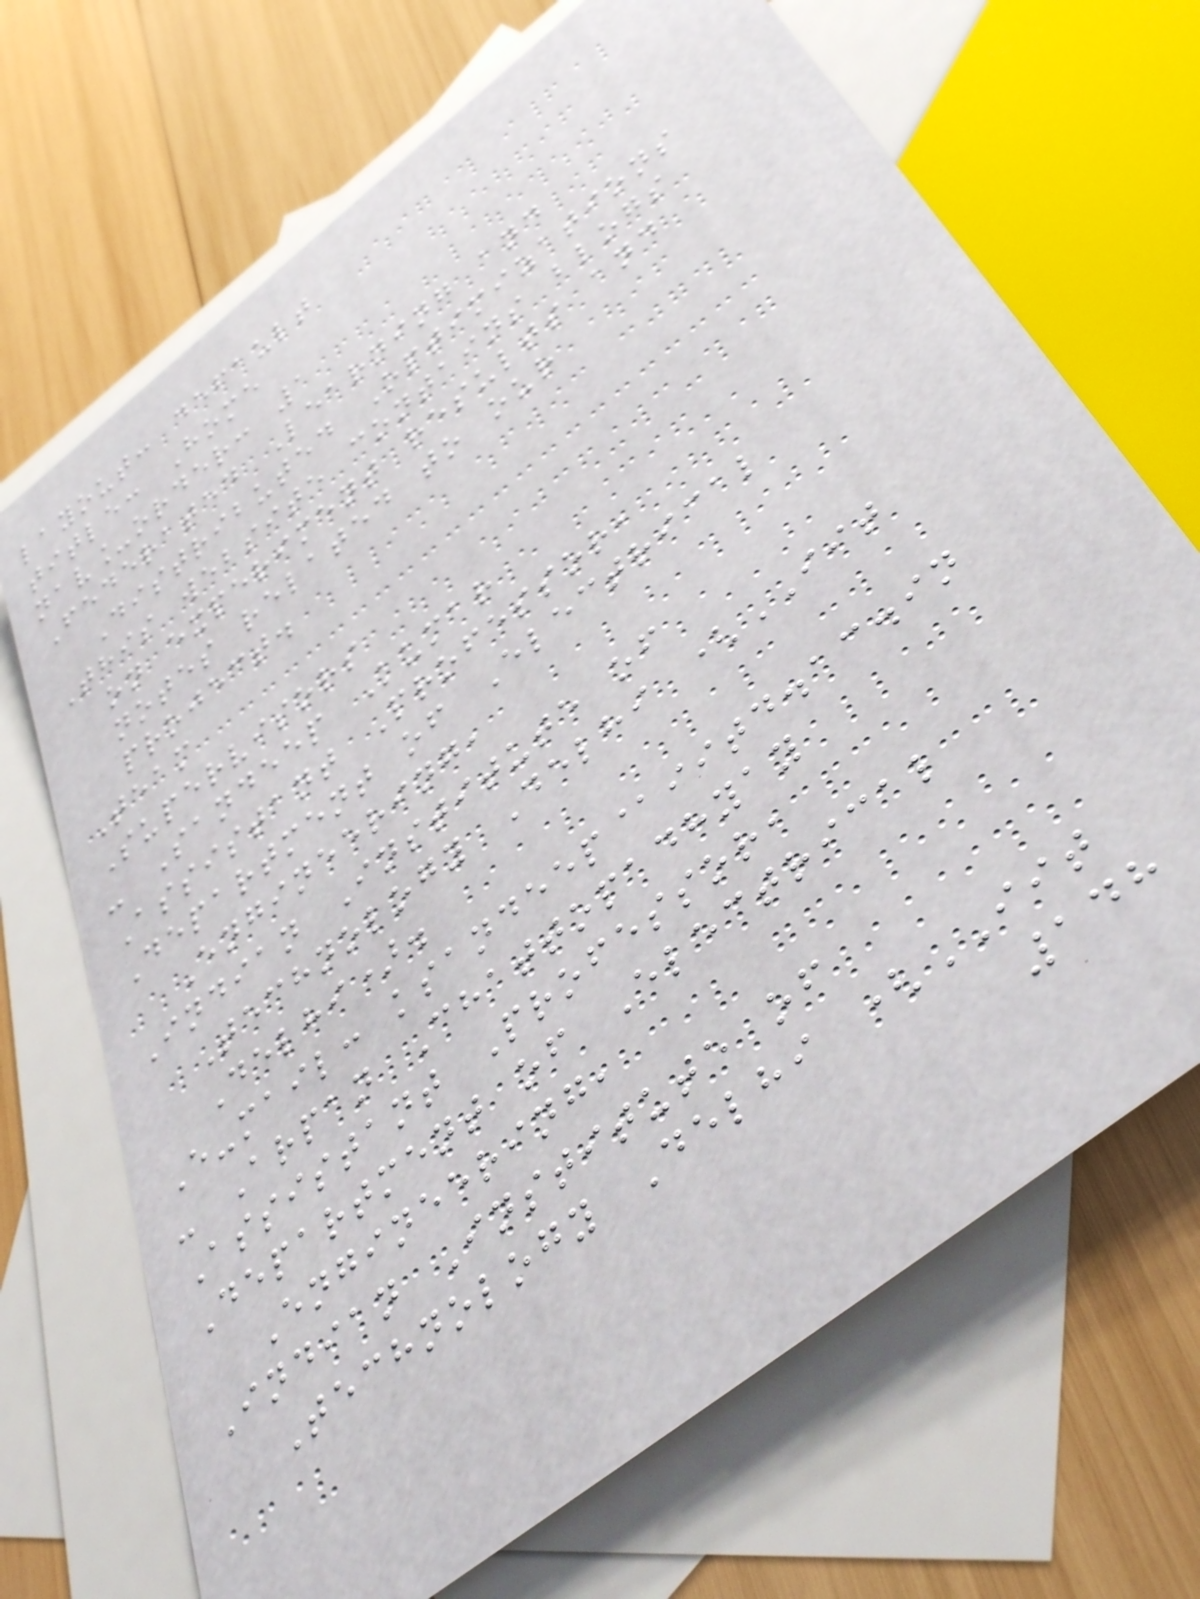layout: default
title: Home
nav_order: 1
Federated Learning and
Distributed Optimizations
This website contains blogs
on experiment results and
notes related to our
project.
Team
Supervisors
- Sandeep Kumar
Assistant Professor,
Department of Electrical
Engineering,
Indian Institute of
Technology Delhi (IIT
Delhi).
E-mail: ksandeep@iitd.ac.in
- Arpan Chattopadhyay
Assistant Professor,
Department of Electrical
Engineering,
Indian Institute of
Technology Delhi (IIT
148
